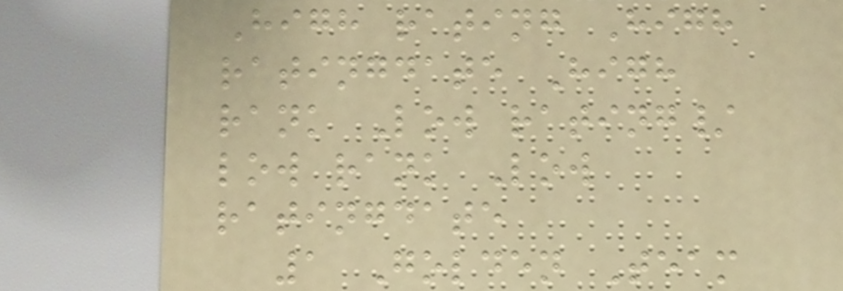High rating High
ratingdate High
rank Low rating/
low rank Low
ratingdate
1 Golden Team
